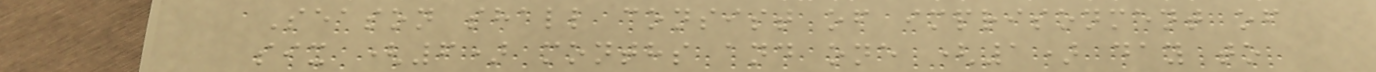Season shall consist of imprisonment of
six (6) months and one (1) day to
